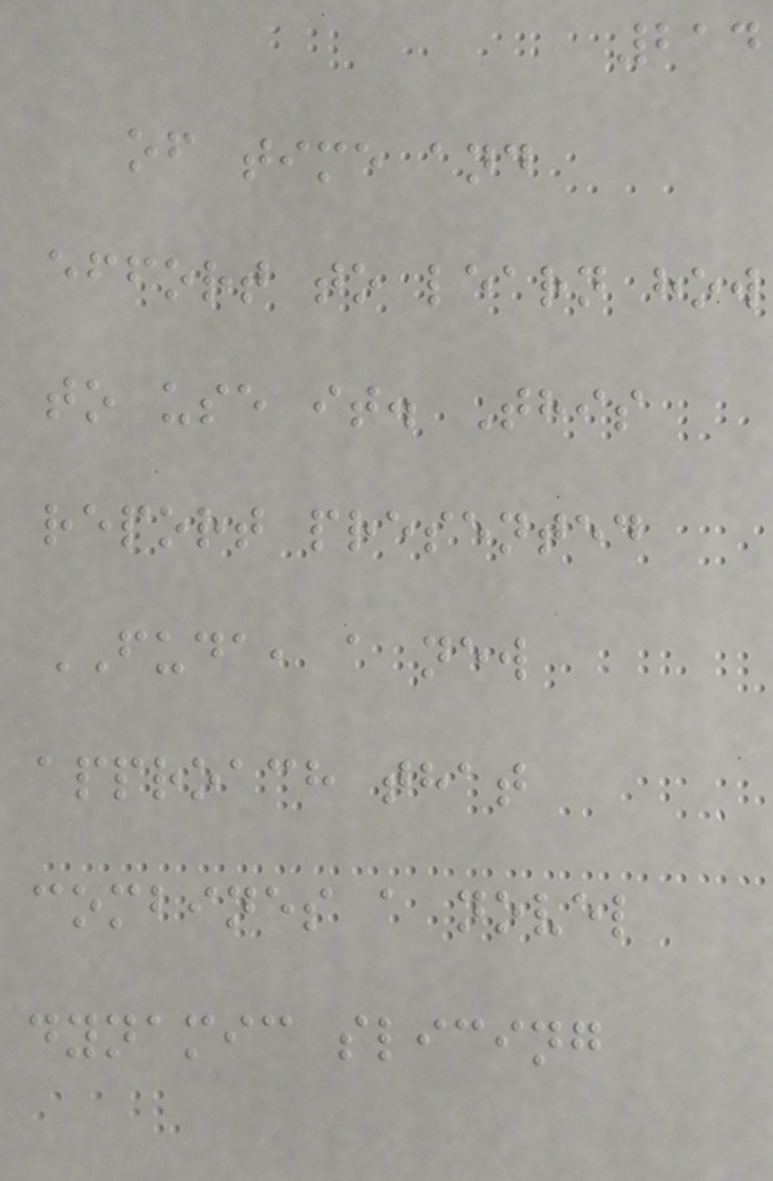214
of time and
effort to learn how
to use it. This
report presented
FUDA, a new
approach that
combines a novel
dynamic slicing
